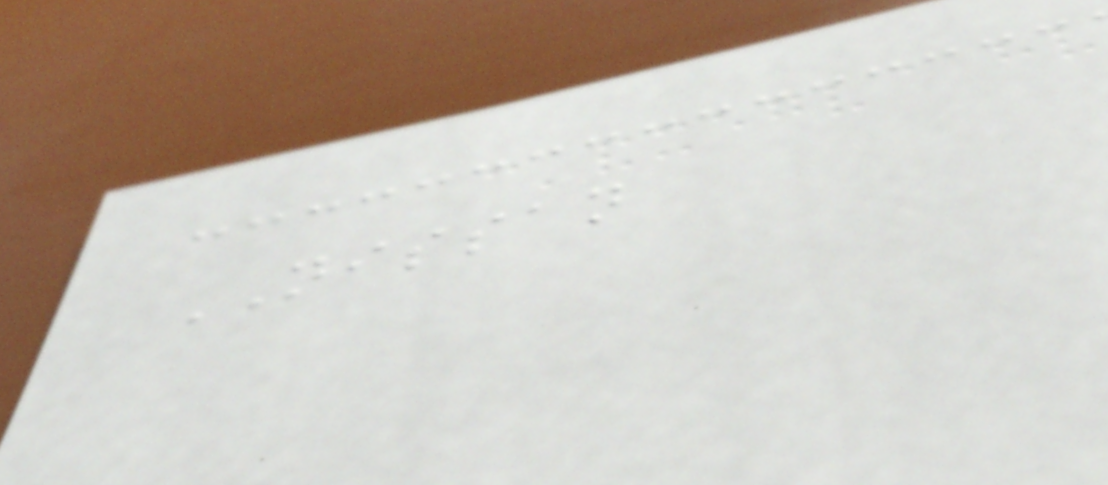NISSAN
